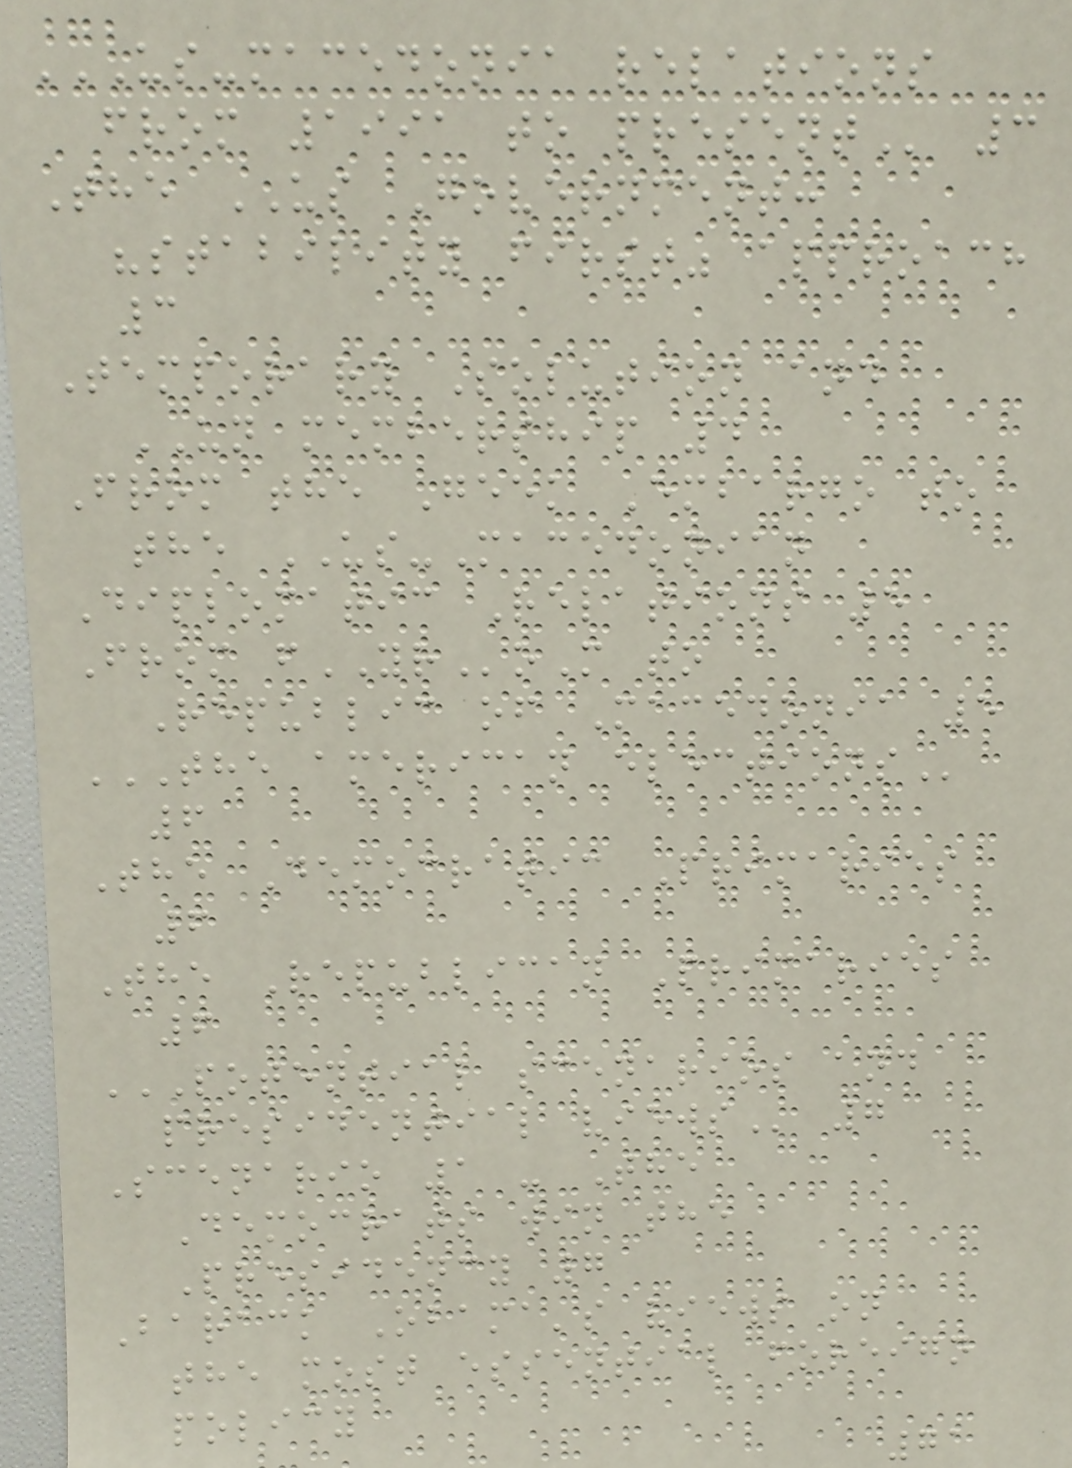US-MACEDONIA RELATIONS
FROM 1991 TO PRESENT 3
The US Government:
"stability first" approach
3
Temporary Solution and
UN membership 4
From the Geek Embargo to
the US-Macedonian
Diplomatic Relations 5
From fYRoM to
Republic of Macedonia 5
THE AMERICAN ELECTIONS
6
The Democratic Primaries
6
The Republican Primaries
6
POTENTIAL SCENARIOS AND
PRESIDENTIAL VIEWS 7
Scenario 1 - The
Democrats win the
Presidency 7
Barack Obama's views on
the most essential foreign
policy
71
